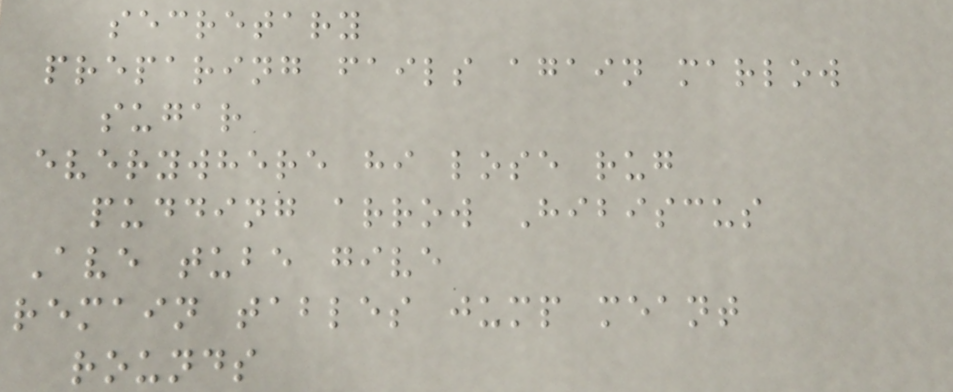secretary
preparing fails again marlow
sugar
everywhere hi lose rug
pudding arrow Hibiscus
Ave tube give
remain tables jump meant
rounds
